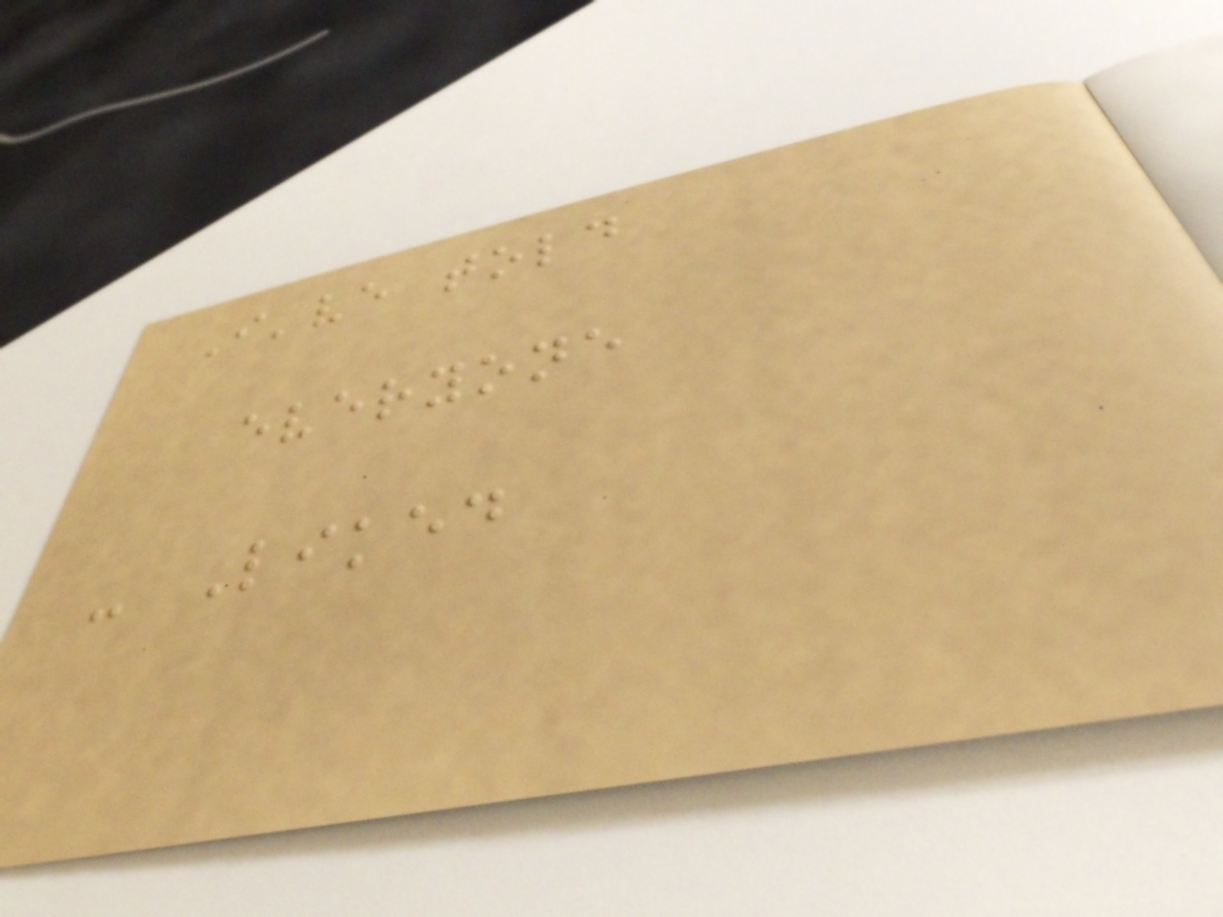I've told
everyone
- Liked
